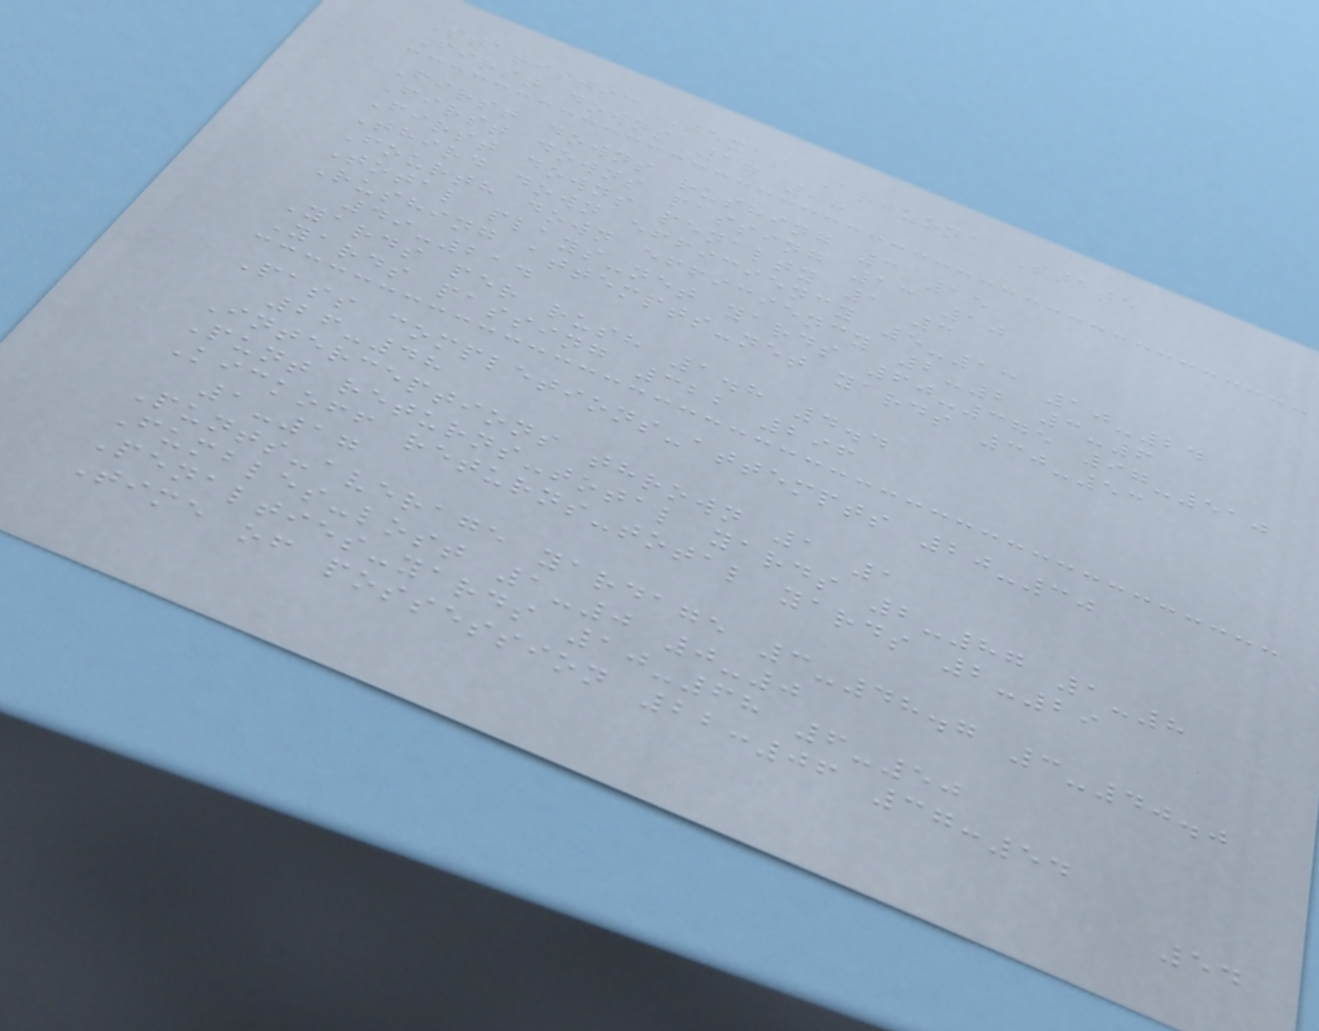Statistic Texas Arizona State
First downs 17 28
First downs rushing 3 15
First downs passing 13 10
First downs penalty 1 3
Third down efficiency 5-13 10-24
Fourth down efficiency 2-2 3-6
Total plays-net yards 60-375 97-510
Rushing attempts-net yards 30-53
49-214
Yards per rush 1.8 4.4
Yards passing 322 296
Pass completions-attempts 20-30
26-48
Interceptions thrown 1 1
Punt returns-total yards 2-87 1-8
Kickoff returns-total yards 2-29
1-17
Punts-average yardage 3-48.7 3-40.0
Fumbles-lost 1-0 0-0
Penalties-yards 10-68 6-50
Time of possession 22:06 37:54
54
